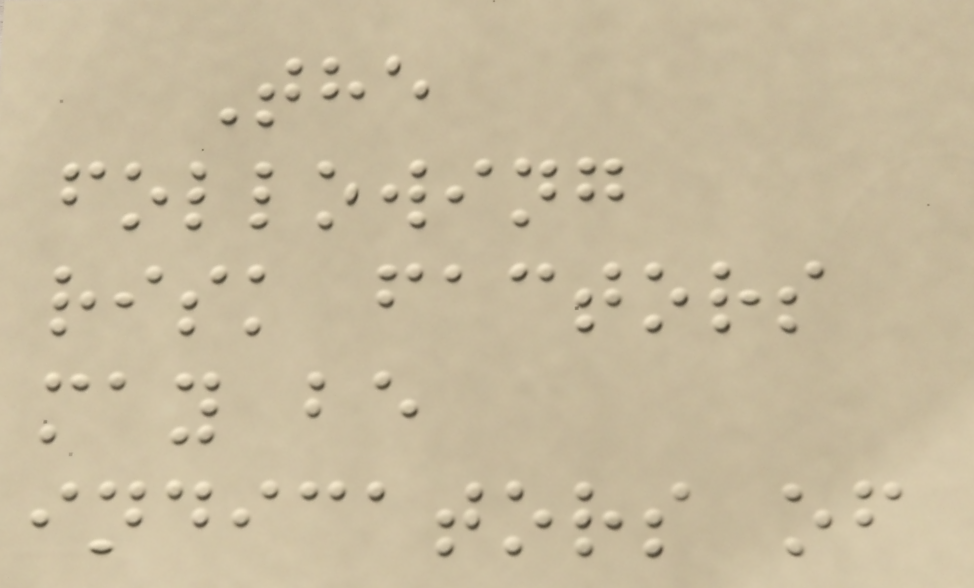The
following
risk factors
may be
indicators of
